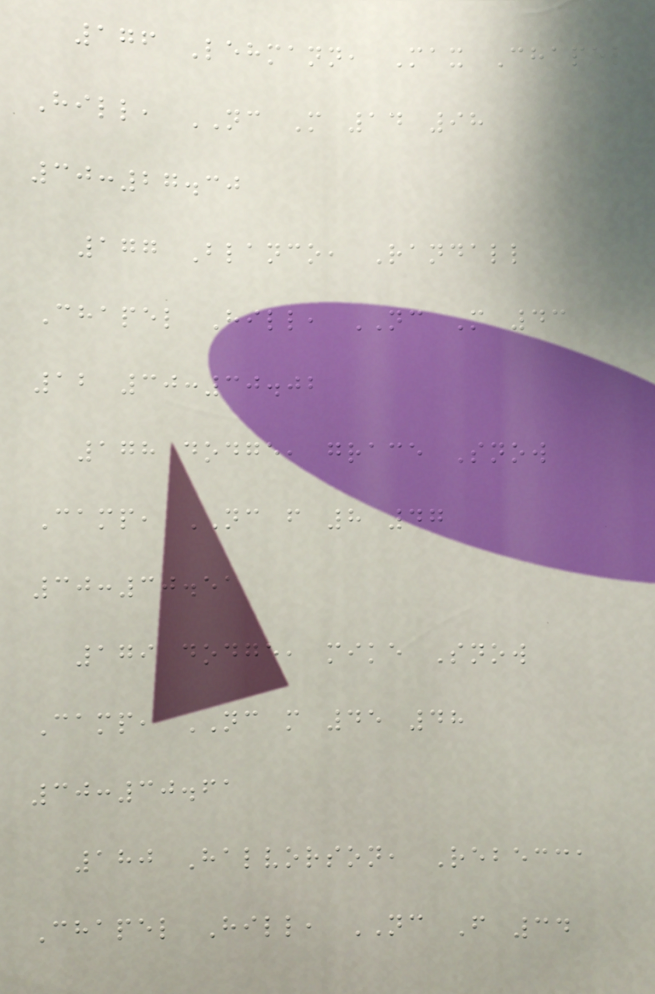176 Lehmann, Max Chapel
Hill, NC M 14 98
30:27.30
177 Blanco, Randall
Chapel Hill, NC M 43
12 30:30.02
178 dodge, grace Snow
Camp, NC f 8 47
30:30.51
179 dodge, mike Snow
Camp, NC m 45 48
30:30.61
180 Halvorson, Rebecca
Chapel Hill, NC F 34
